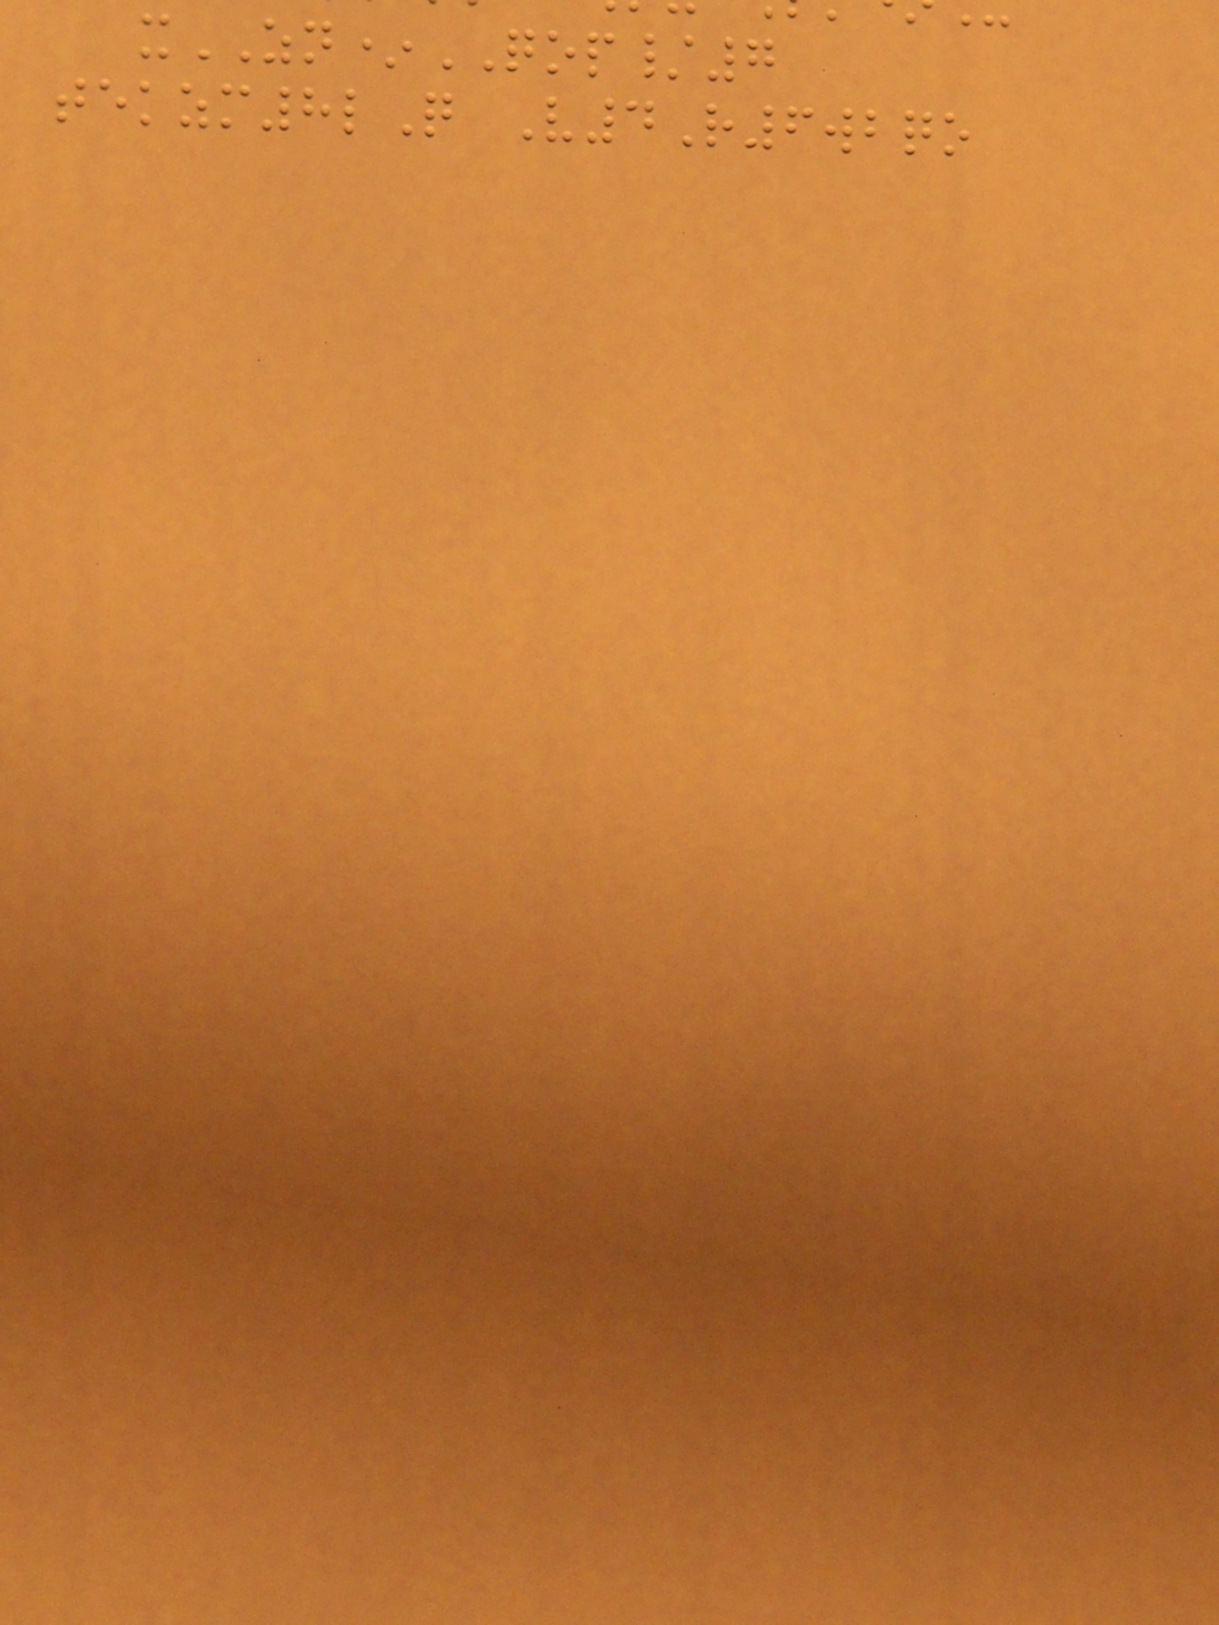xZN*QOP/7
tekzm8lQ V4R6wbqo
